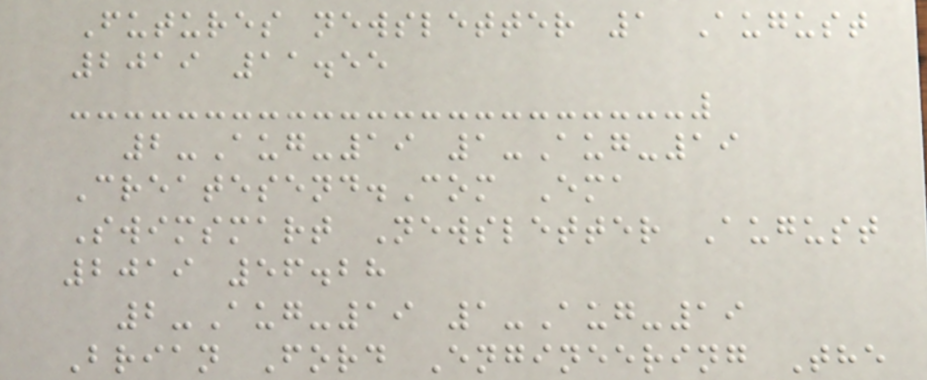Futures newsletter 1 August
2019 11.55
2-Aug-19 1-Aug-19
Createsend.Com Ema
Swimsmart Newsletter August
2019 56.28
2-Aug-19 1-Aug-19
Brian Ford Engineering The
